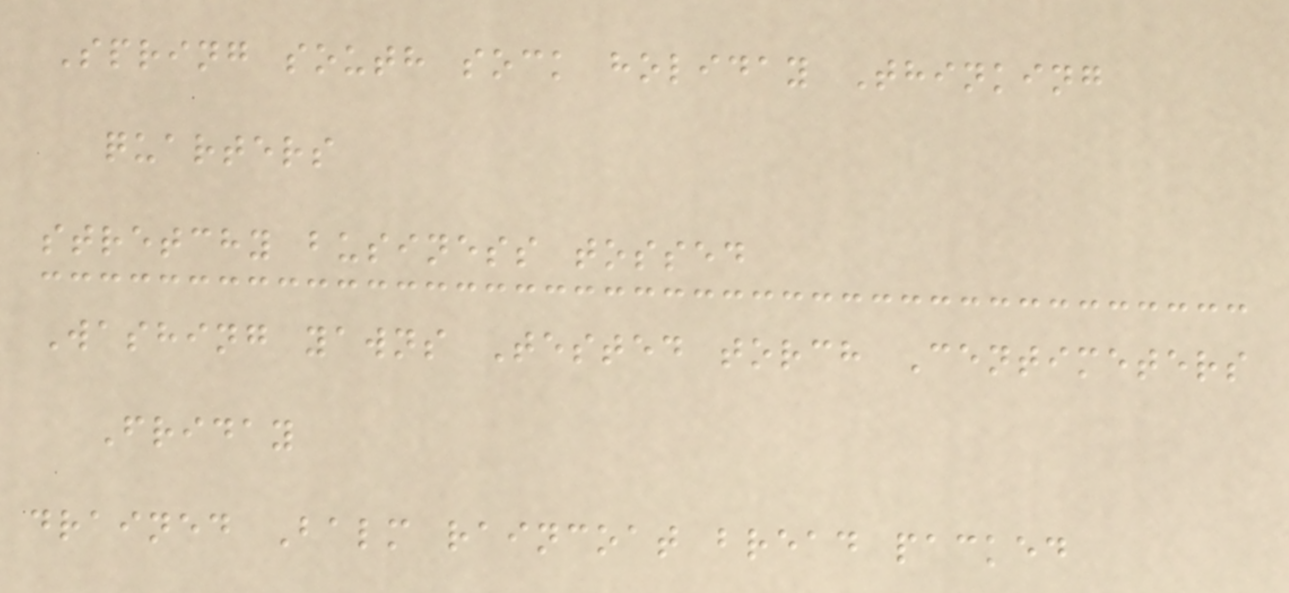Spring south sock holiday Thinking
quarters
stretchy business tossed
Washing yawns Tested torch Centimeters
Friday
drained Balm raincoat bread packed
